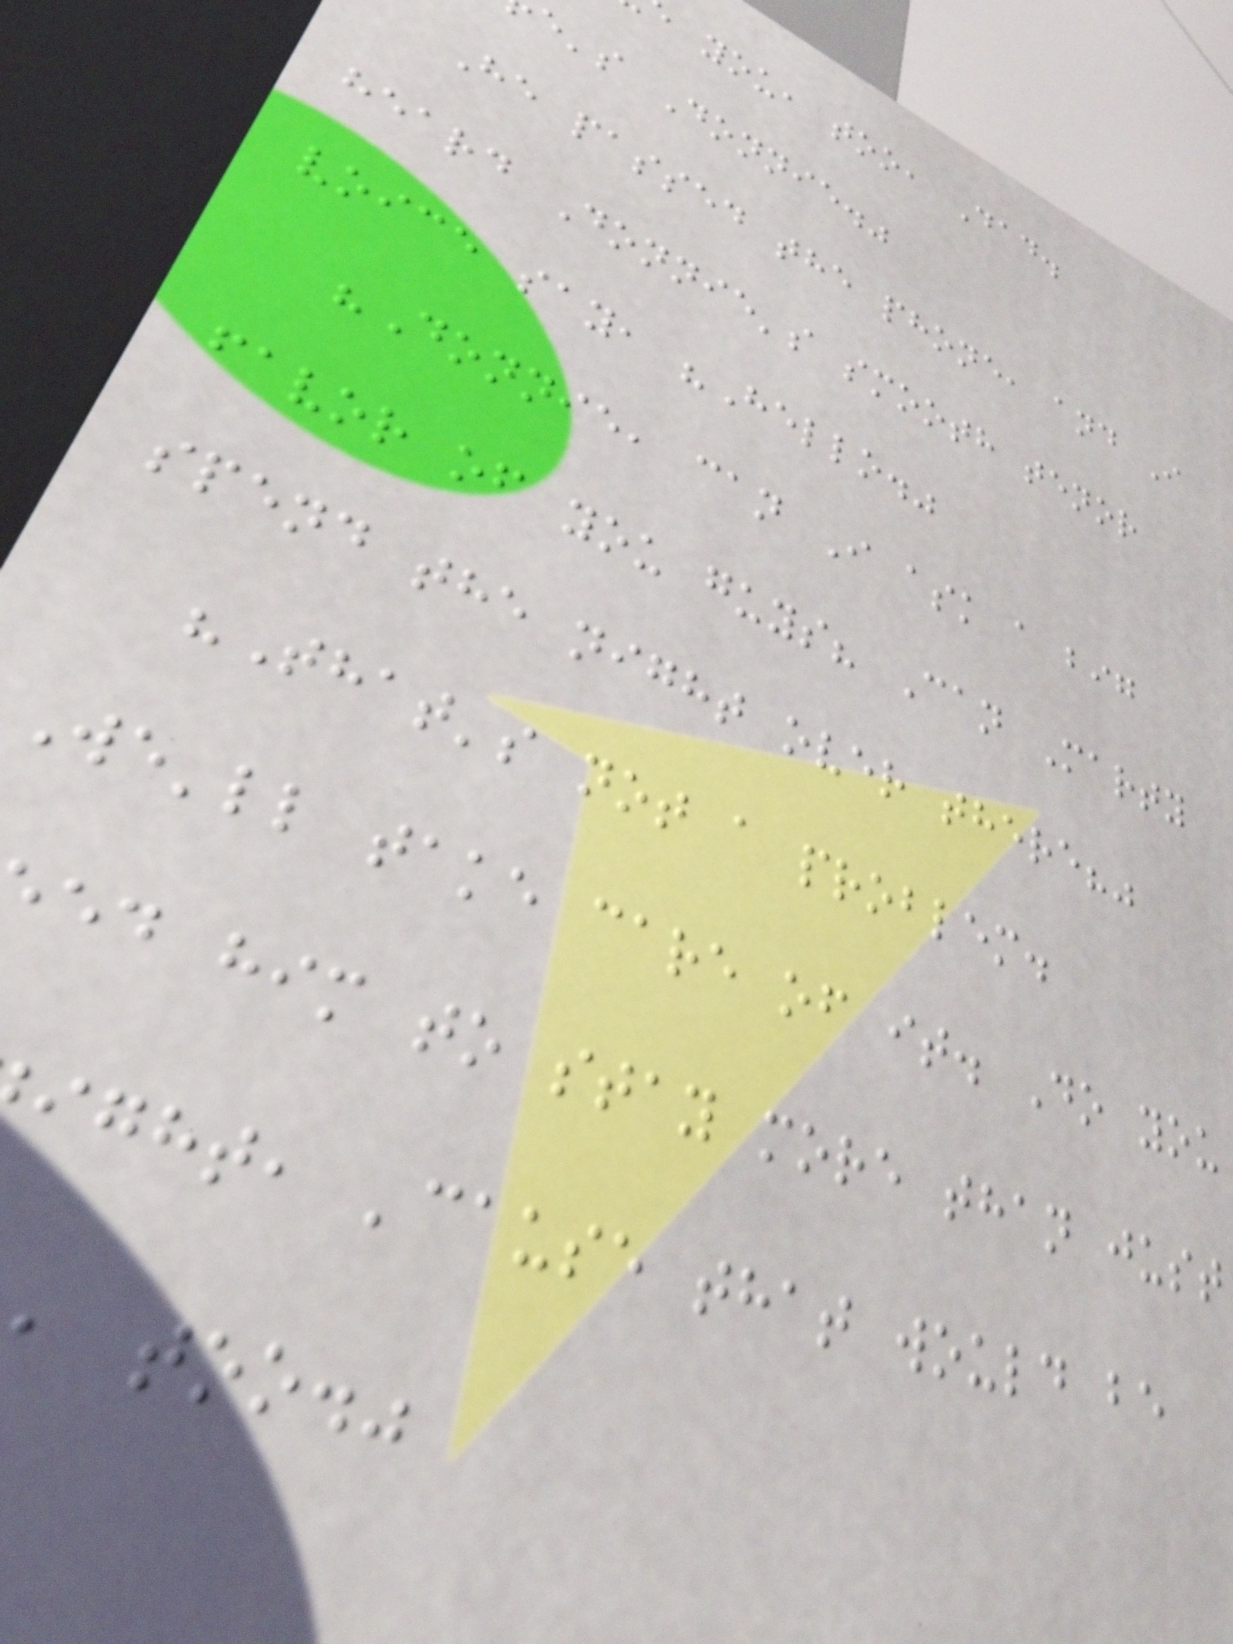you, too, Dad.
e's Donnie."
He passed the phone, and I
heard Donnie's smooth tenor
voice say, "Hello."
"Donnie, can I ask a big
favor of you guys? Can Marty
spend the night over there?"
"That's not a problem.
We'll take care of it. Do you
ed him to stay more than just
ight, 'cause that would be
, too."
